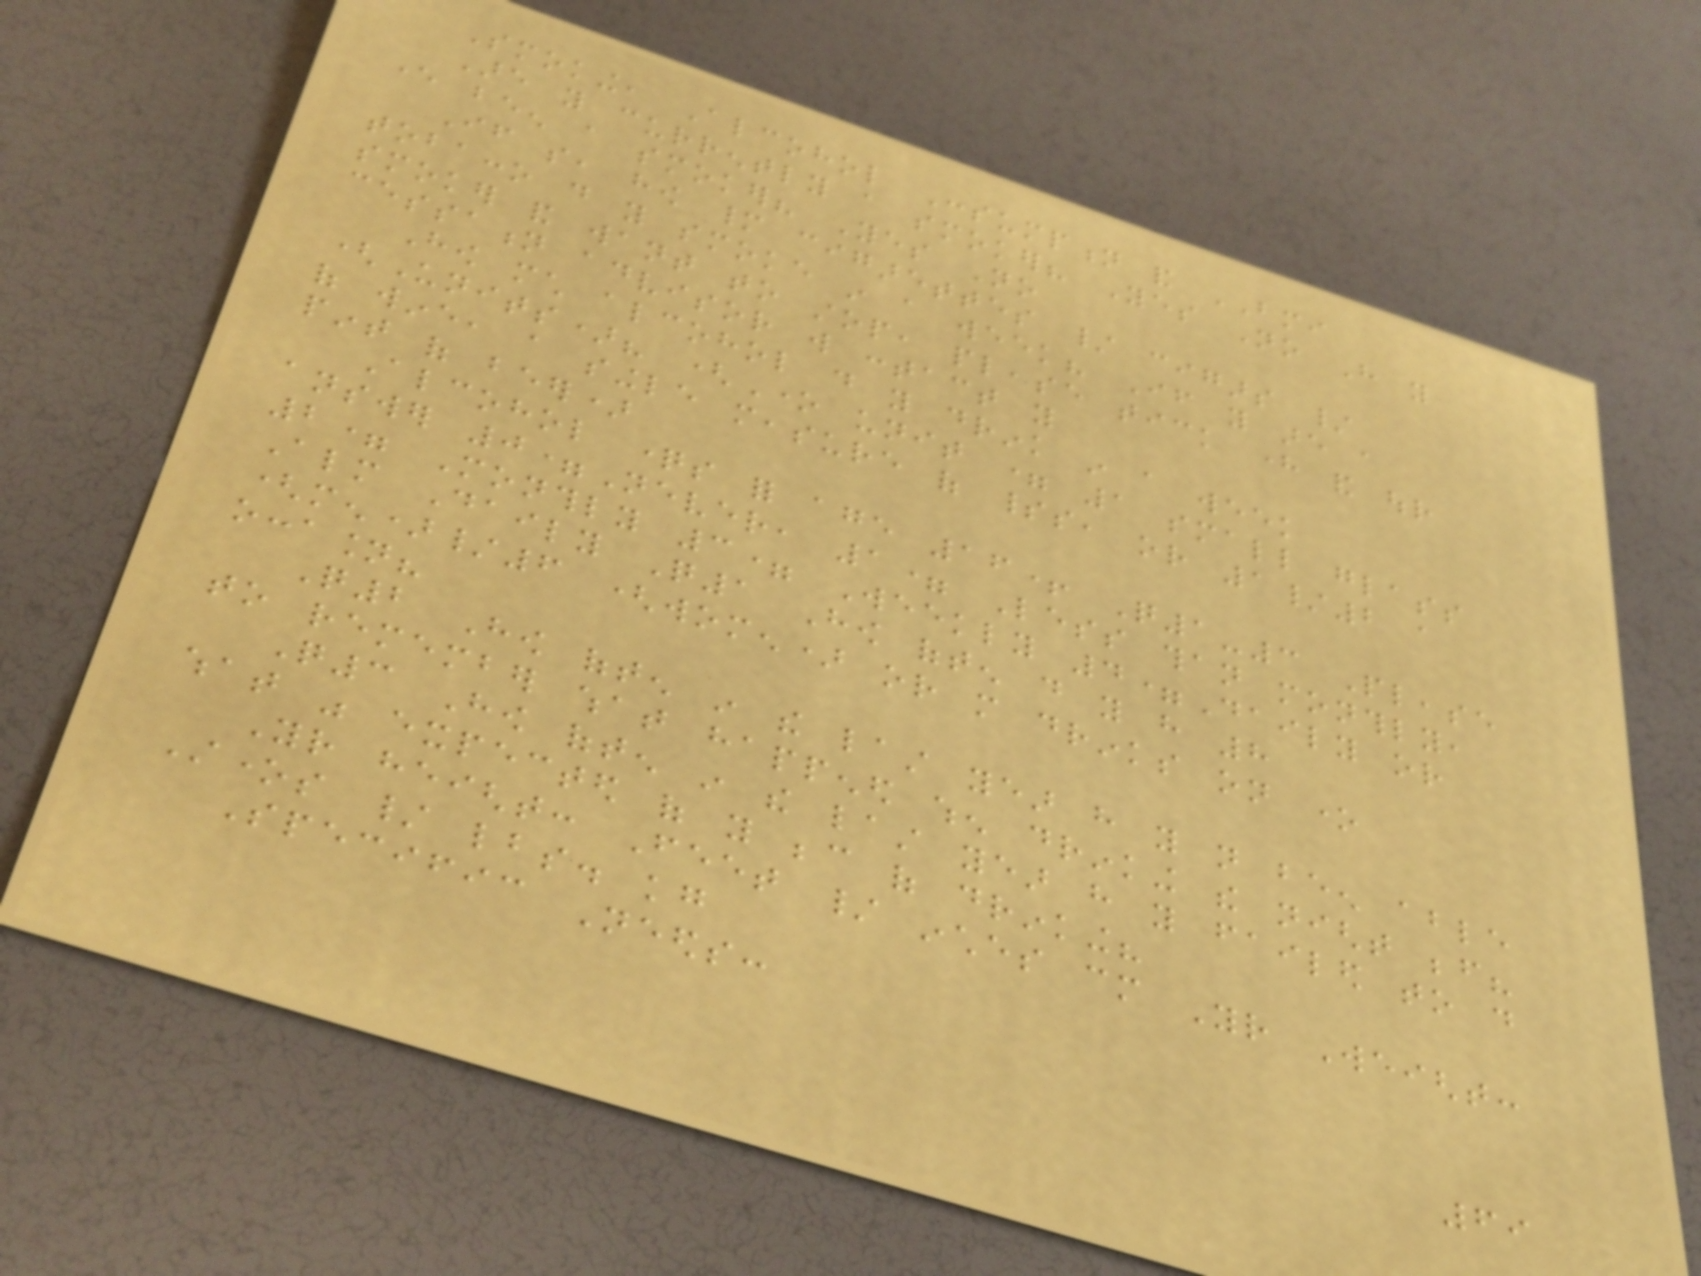Smoking, Alcohol Consumption and BMI
Are you currently a smoker? Yes No Have you
ever been a smoker? Yes No
If so, how many cigarettes / cigars /
tobacco do you smoke in a week? If you are a
smoker and want to stop, please tick here and our
cessation advisor will contact you
How much alcohol do you drink in a week
(Units)? (One unit = 1 small glass
of wine, a single measure of spirits, or 1/2 a
pint of beer)
Alcohol questions for age 16+ Q1-3 Please
answer 0=Never, 1= Less than monthly,
2= Monthly 3= Weekly 4=Daily or
Almost Daily Q1 How often do you have 8
(men)/6 (women) or more drinks on one
occasion?
Q2 How often in the last year have you not been able
to remember what happened when drinking the night before?
Q3 How often in the last year have you failed to do
what was expected of you because of drinking?
Your height: Feet / inches cm Your Weight:
Stones / lbs. kg
Specific Needs:
69
